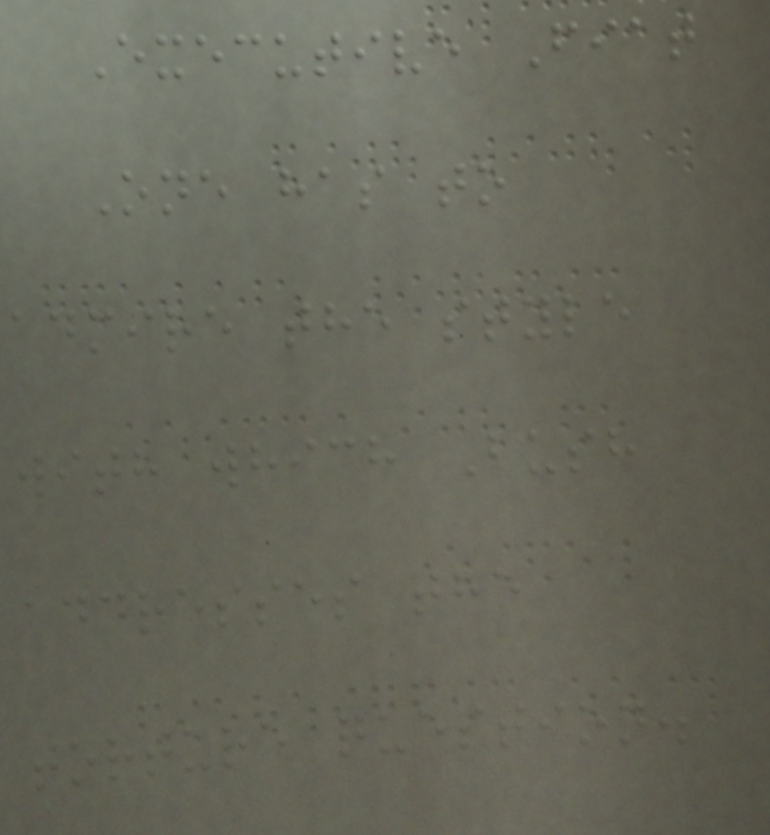Executive Fiat
One has to
admire the style
with which Bush
addresses the
torture question.
